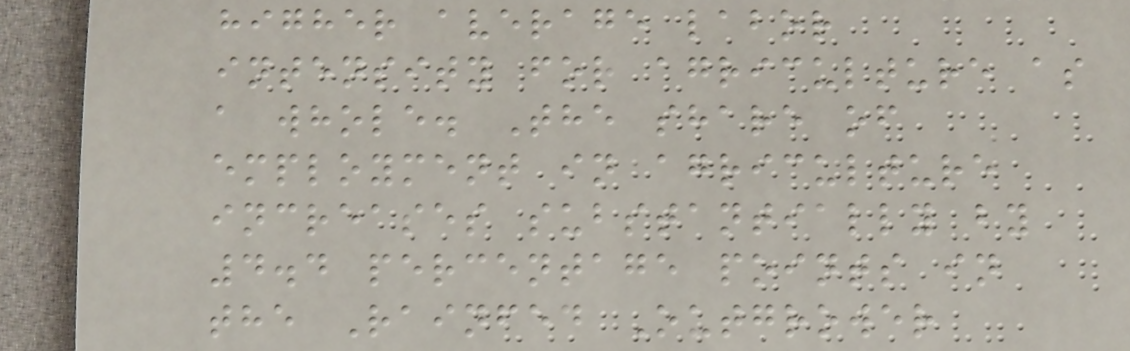higher average labor
intensity for agriculture as
a whole. The share of
employment in agriculture
increases substantially by
4.4 percentage points in
the Rainfed Outgrower
